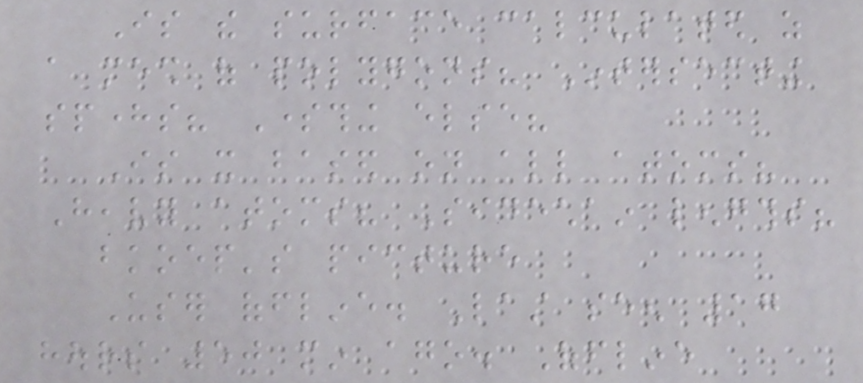Is the surface calculated as
a mesh of polygons? Intersecting
spheres? Something else?
Is it based on all atoms?
Heavy atoms? Sidechain lengths?
bkoep's picture
User offline. Last seen 17
hours 50 min ago. Offline
